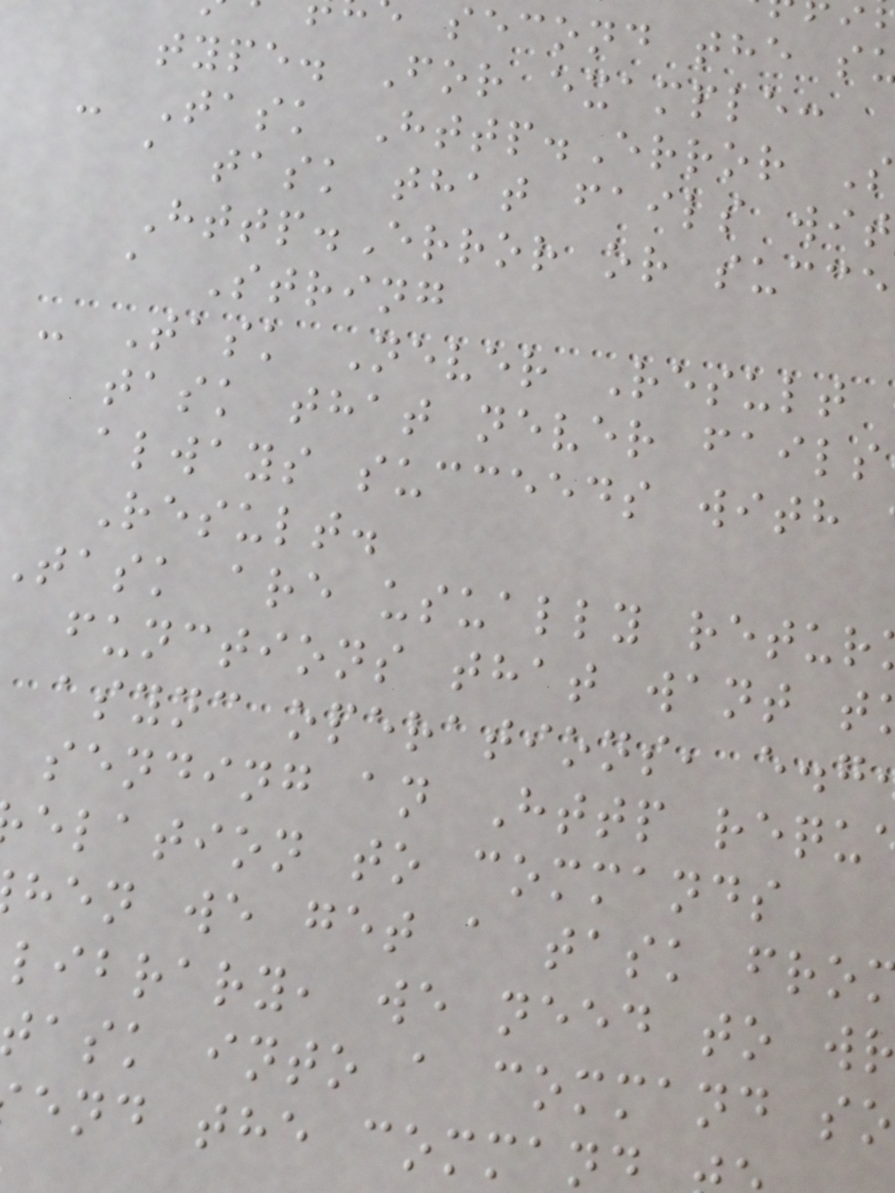second the s
type. For example:
- Task Http.Error S
a task that fails wit
Http.Error or succe
a String
- Task Never Result
task that never fails
always succeeds with
Result.
task are usually retur
functions that want t
async operations, e.g
sending an Http requ
elation to commands
hen we get a task fro
library, we need to wr
ask into a command so
end the comman
